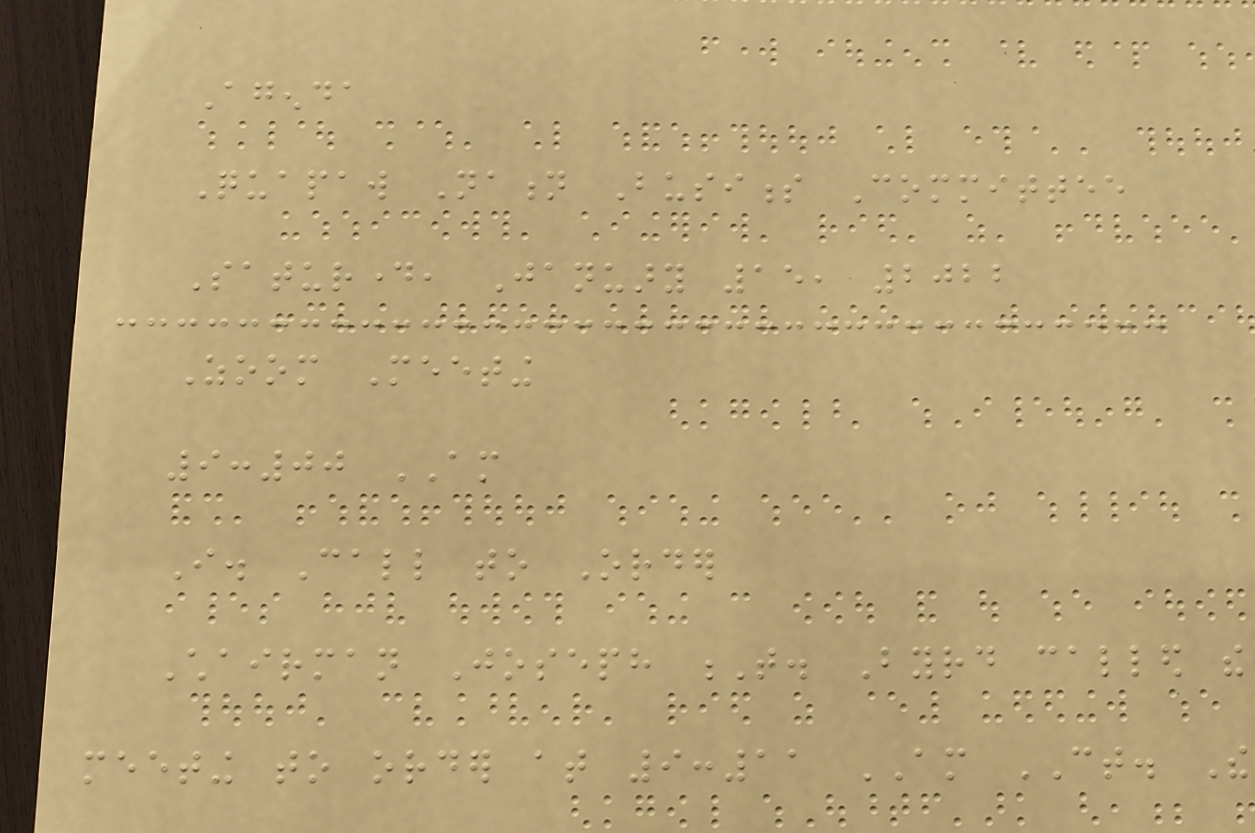Agenda
Quapaw Nation Business Committee
Saturday, January 15, 2022
Zoom Meeting
9:00 AM
I. Call to Order
Chairman Joseph T. Byrd called the
meeting to order at 9:11 AM CT. The
